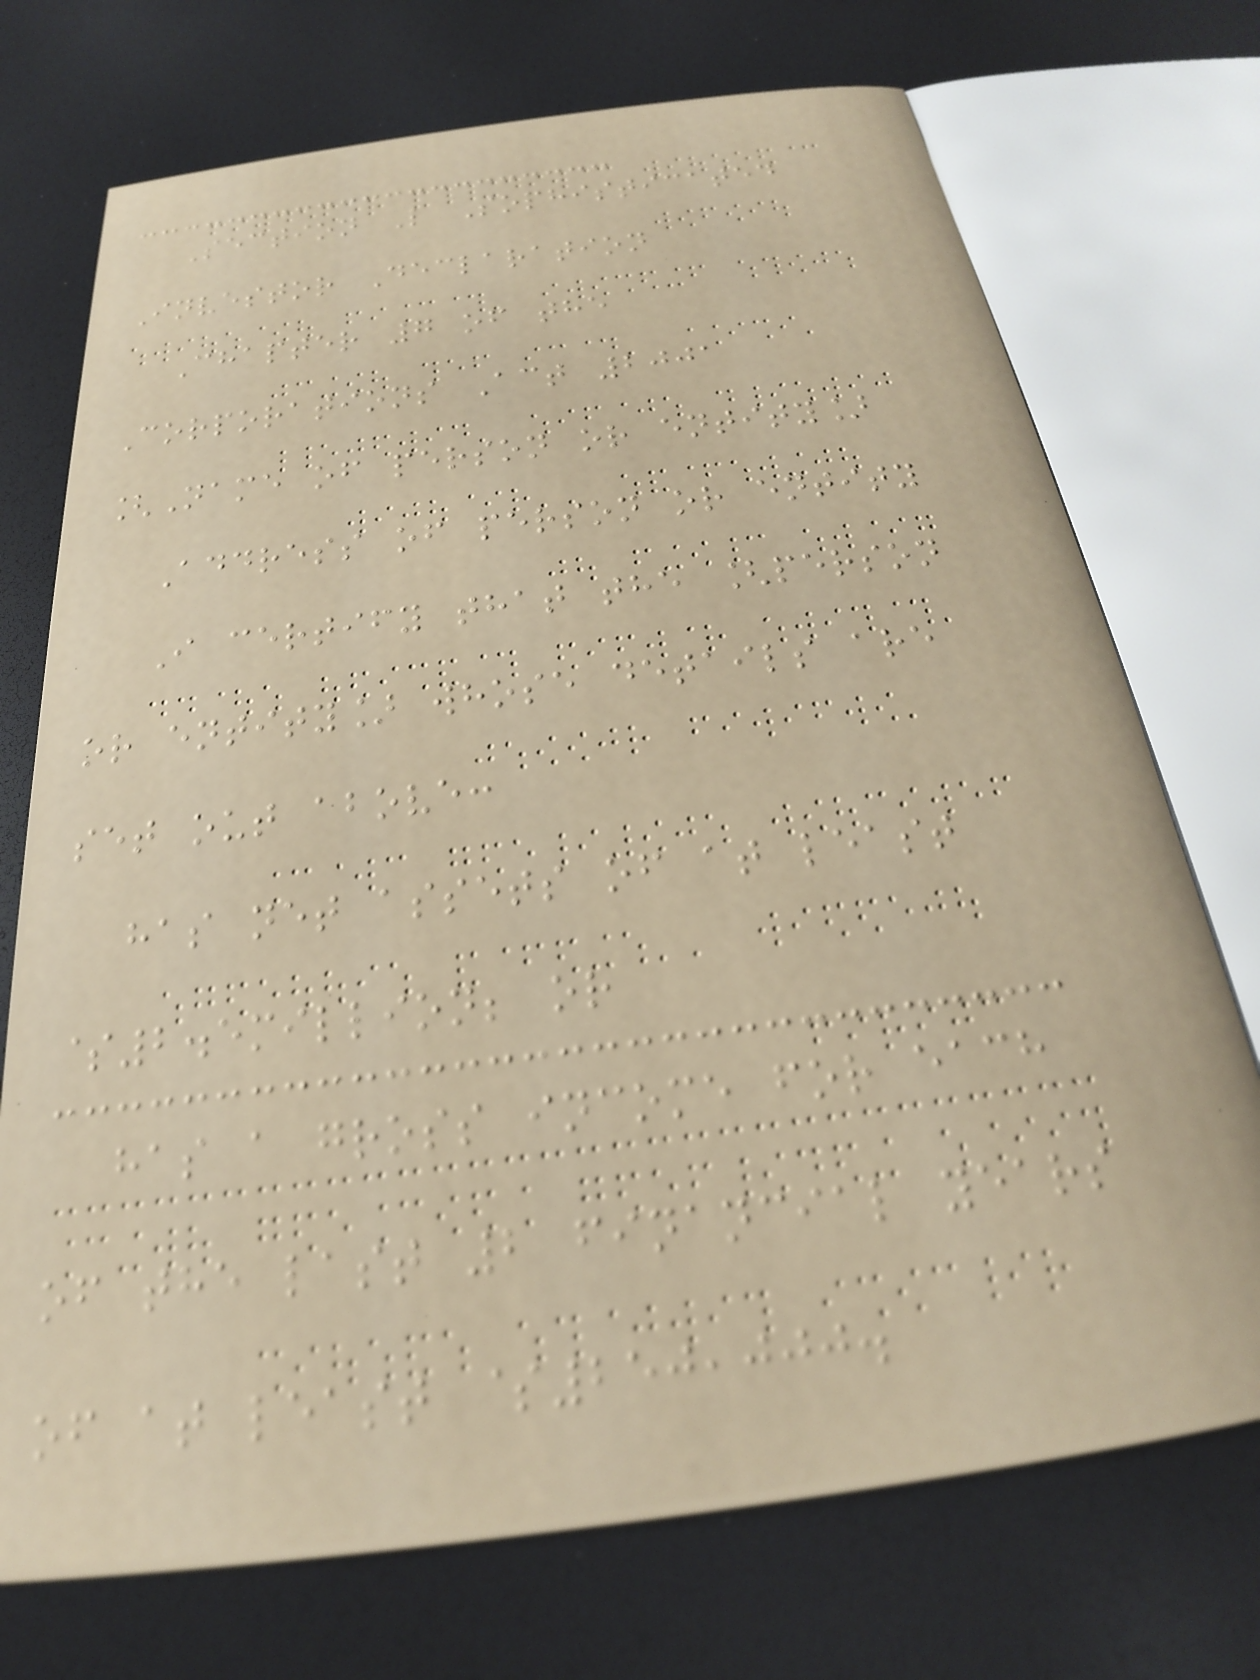Section L Sophisticated
Investor Declaration
Chapter 7 of the
Corporations Act 2001
[Name of person or entity]
Address of person or entity
I certify that the [person
or entity] whose details are
set out above:
has net assets of at least
$2.5million; or
has a gross income for each
of the last 2 financial years
of at least $250,000.
